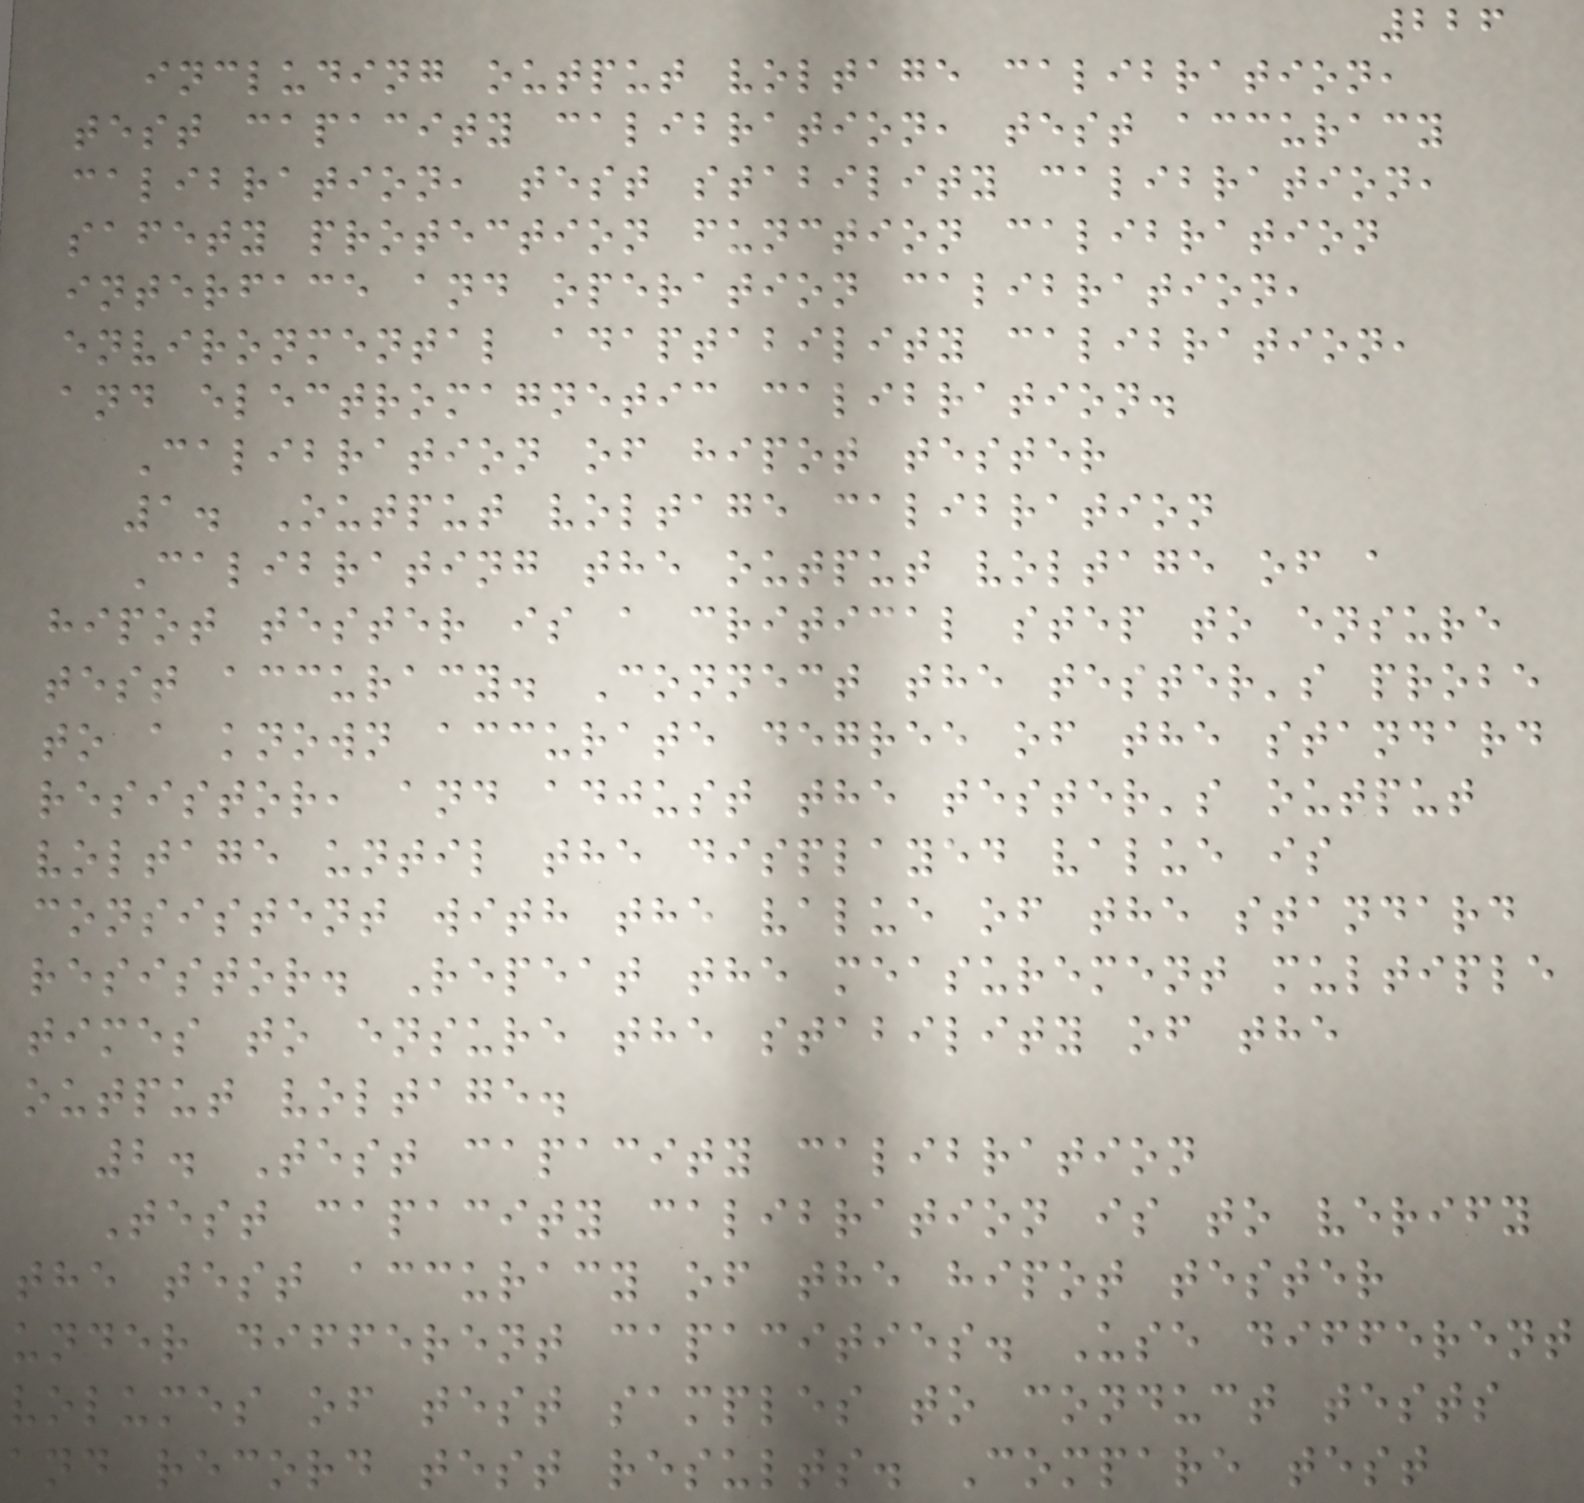226
including output voltage calibration,
test capacity calibration, test accuracy
calibration, test stability calibration,
safety protection function calibration
interface and operation calibration,
environmental adaptability calibration,
and electromagnetic calibration.
Calibration of hipot tester
1. Output voltage calibration
Calibrating the output voltage of a
hipot tester is a critical step to ensure
test accuracy. Connect the tester's probe
to a known accurate degree of the standard
resistor, and adjust the tester's output
voltage until the displayed value is
consistent with the value of the standard
resistor. Repeat the measurement multiple
times to ensure the stability of the
output voltage.
2. Test capacity calibration
Test capacity calibration is to verify
the test accuracy of the hipot tester
under different capacities. Use different
volumes of test samples to conduct tests
and record test results. Compare test
